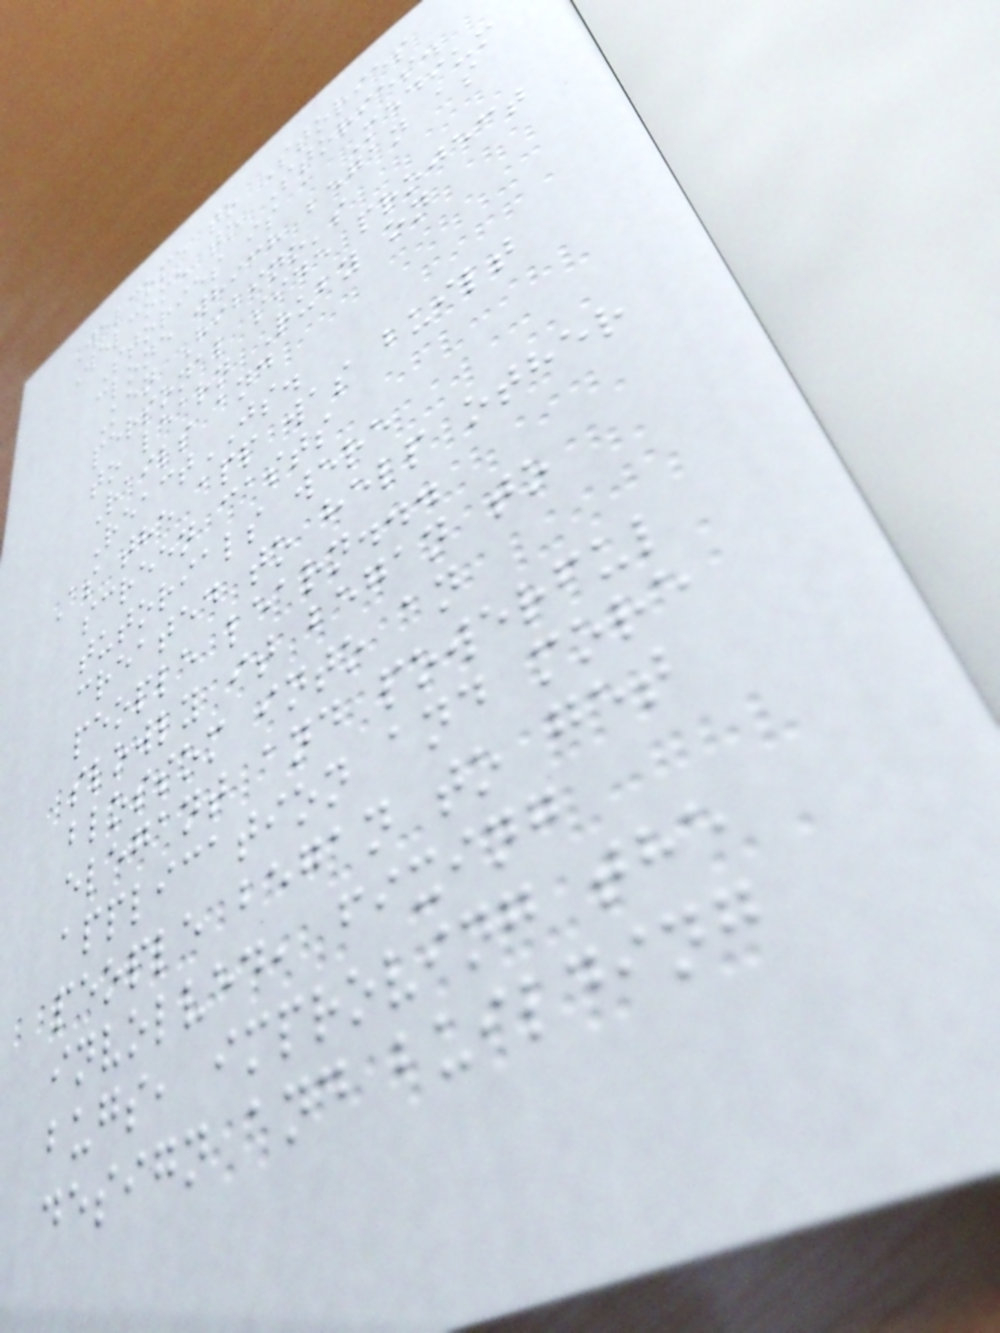Welcome to Stories
Welcome to Stories.
Stories is a Medium
clone which began as
Ken Hibino's
personal side project
to learn Ruby on
Rails and
ReactJS.
As the app was built
screen casts
tutorials were
created to help other
people learn...
slowly it began to
blossom into an
elegant and powerful
application and more
people began to get
involved, fixing
bugs, improving the
design and building
